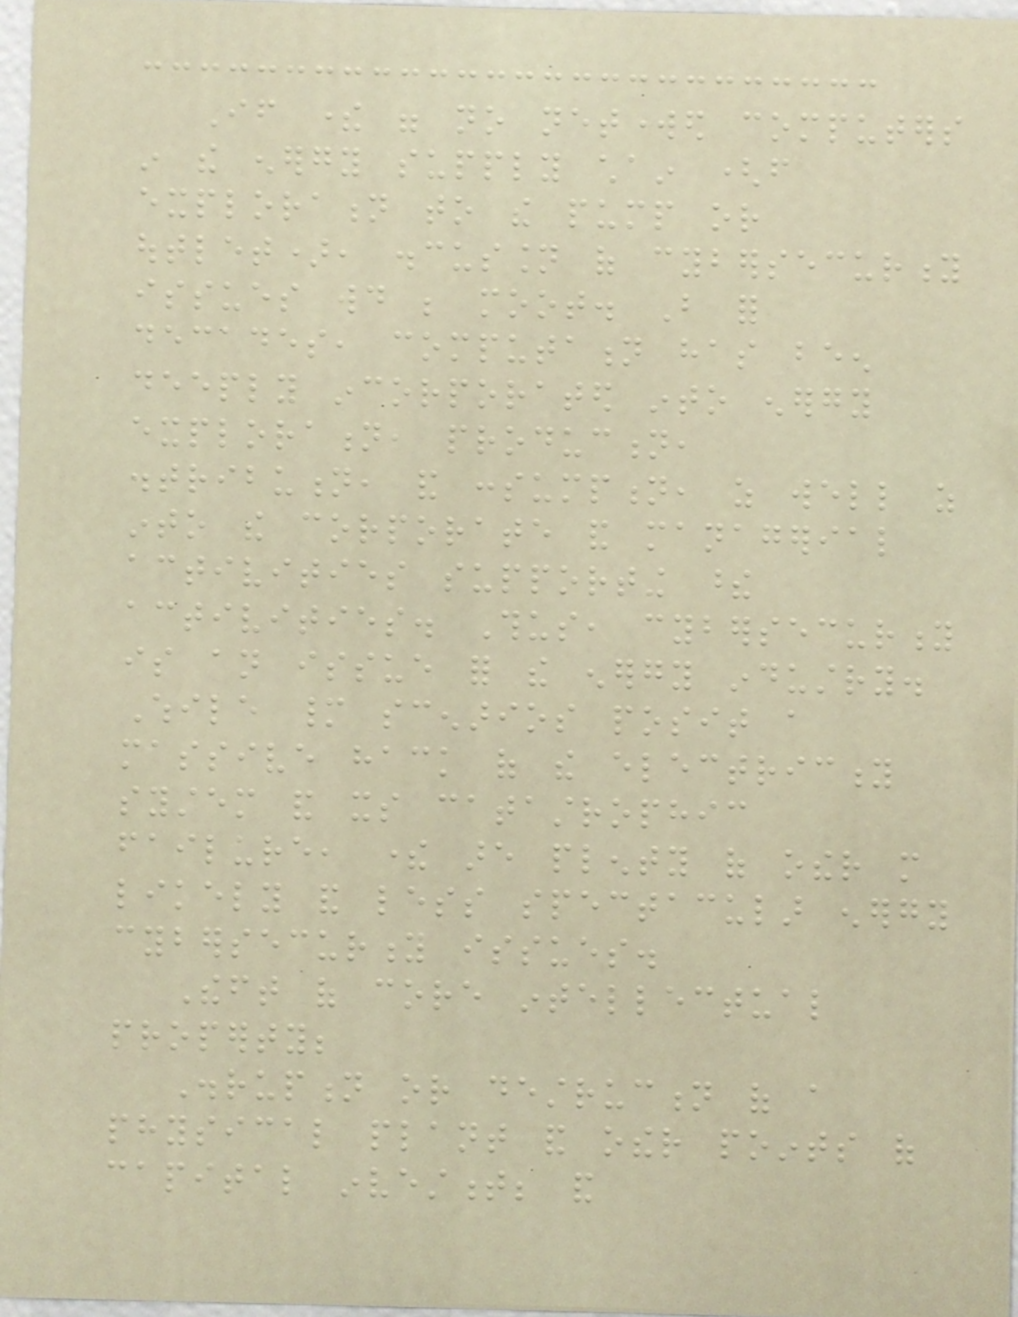If there were no networked computers
in the energy supply chain (from
exploration to the pump or
outlet), discussion of cybersecurity
issues would be moot. But for
decades, computation has been
deeply incorporated into energy
exploration, production,
distribution, and consumption, as well as
into the corporate and managerial
activities supporting these
activities. Thus, cybersecurity
is an issue for the energy industry.
While many scenarios posit a
massive hack of the electricity
system and its catastrophic
failure, there are plenty of other more
likely and less spectacular energy
cybersecurity issues.
Theft of core intellectual
property;
Disruption or destruction of a
physical plant and other points of
capital investment; and
